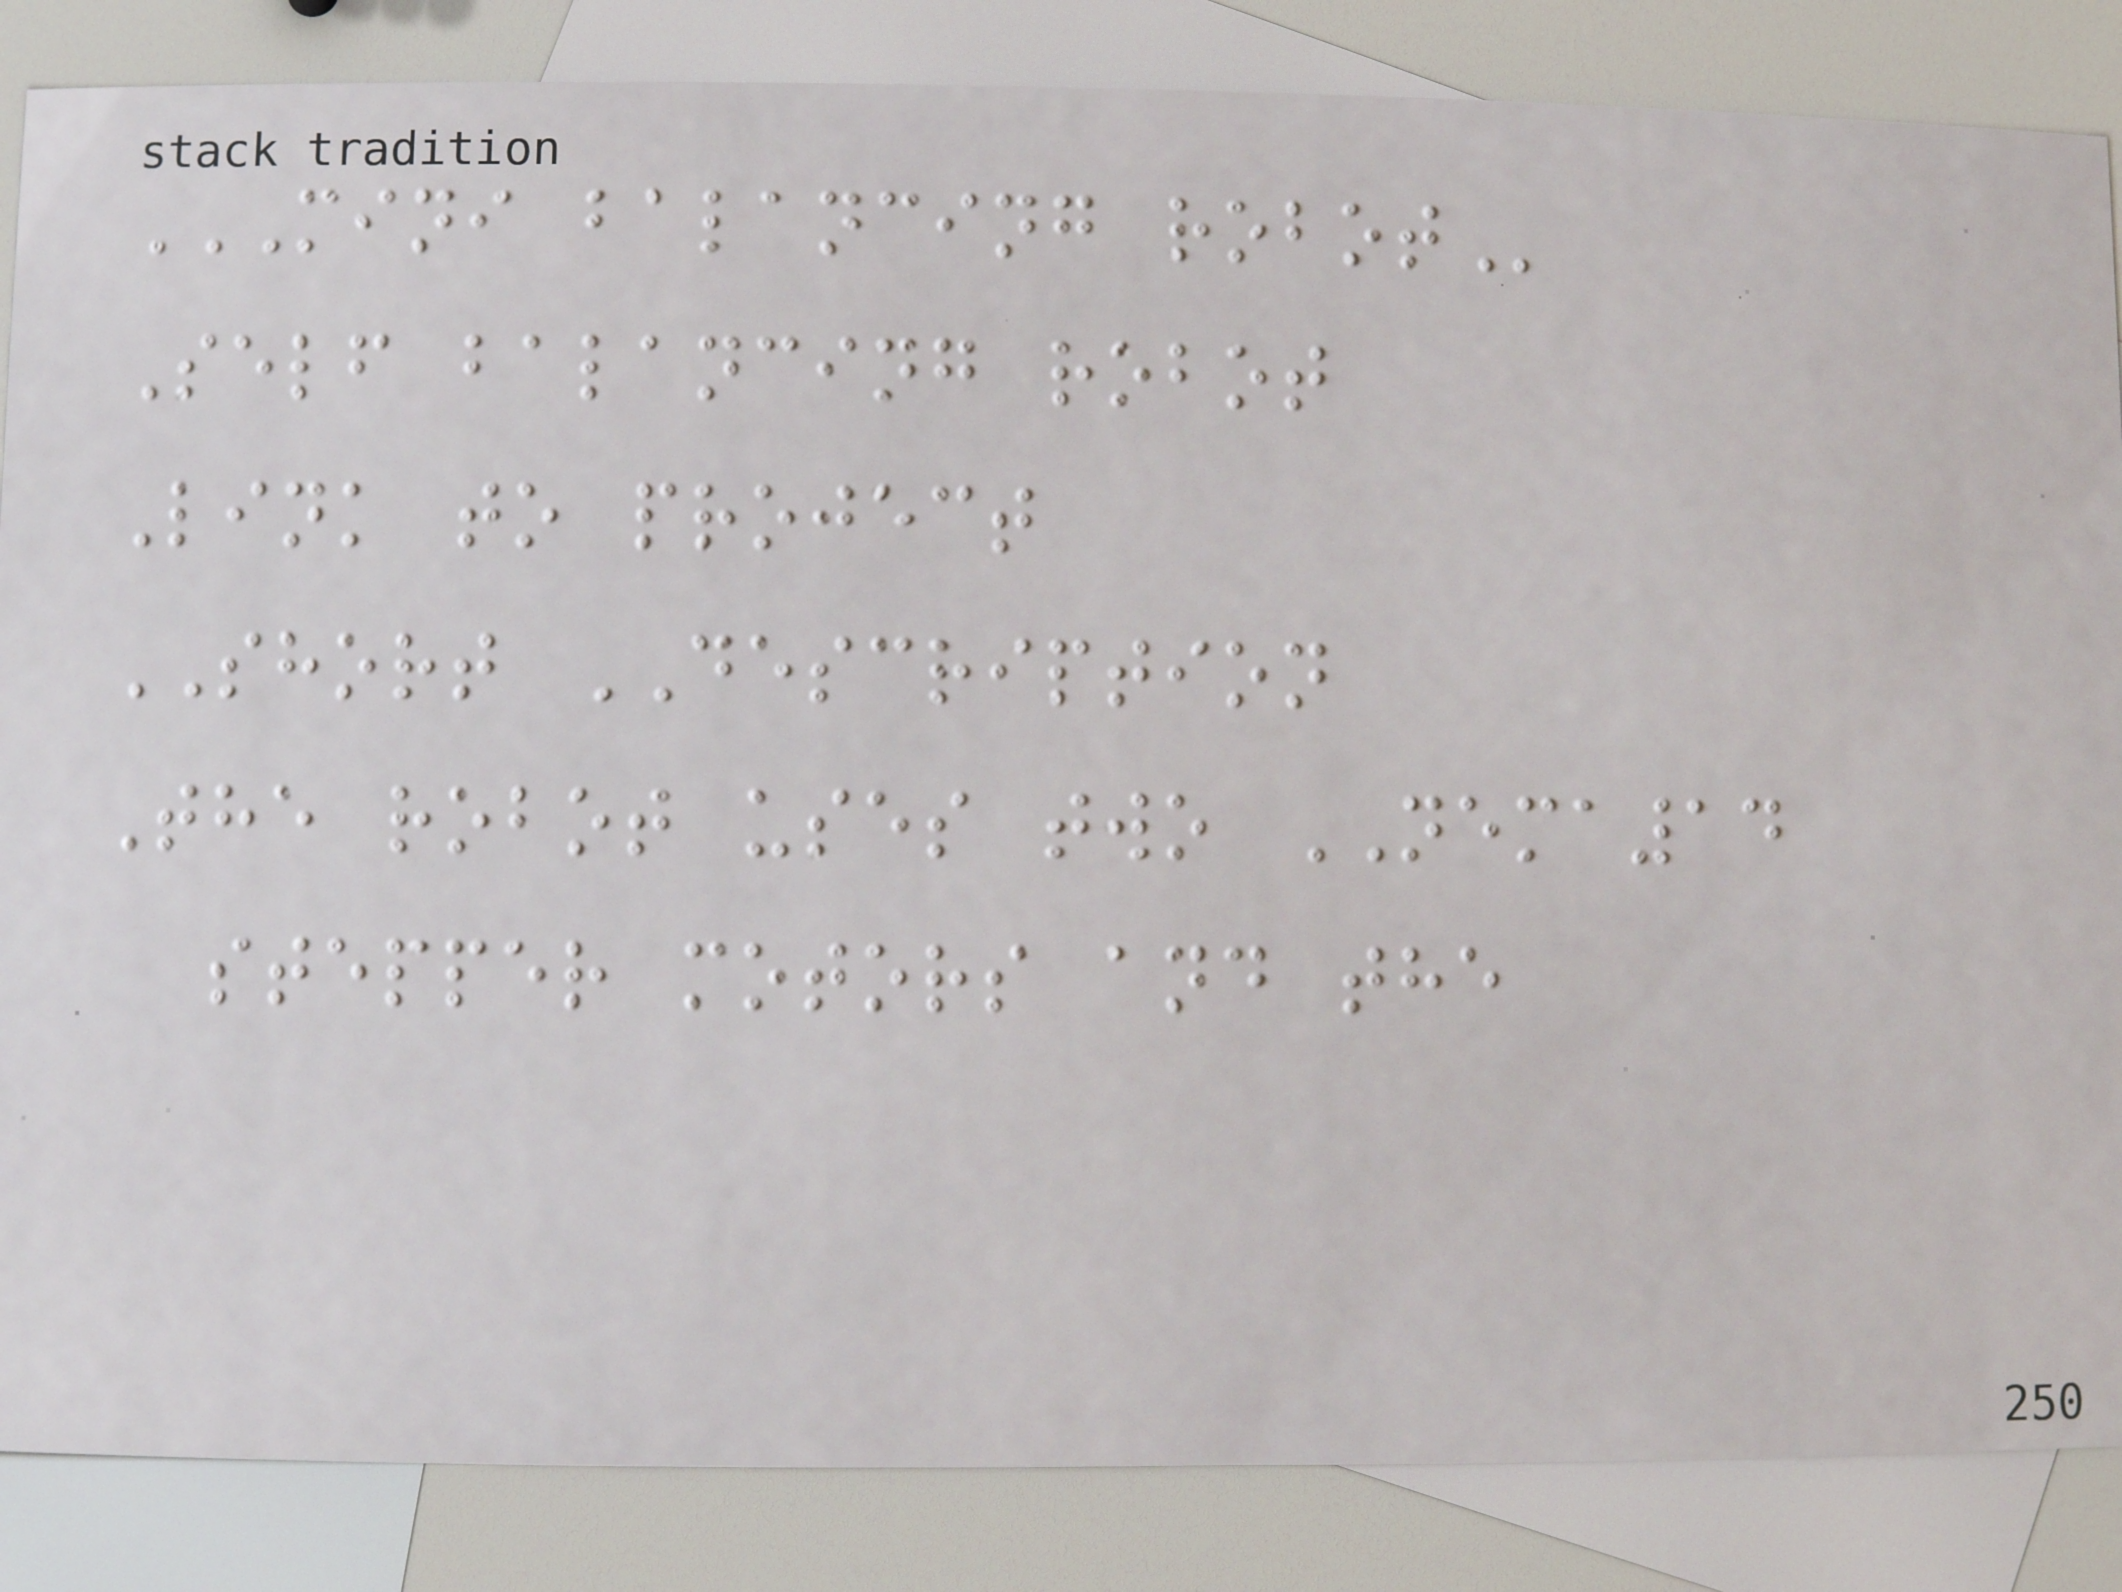MINI BALANCING ROBOT
Self balancing robot
Link to project
SHORT DESCRIPTION
The robot uses two NEMA14
stepper motors and the
